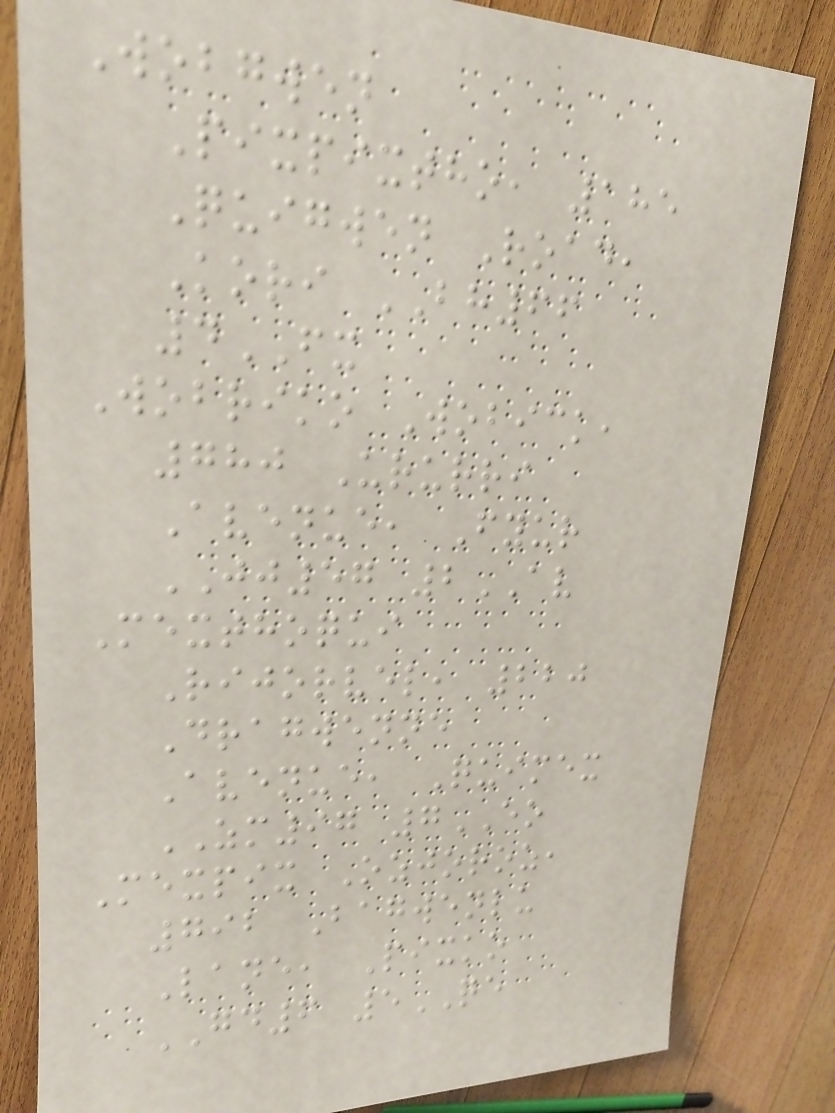Wobgwen
Pixpixtho, 185
Quigwen Road,
Kori BH66
4FX
Wobriko Wobick,
780 Ururri
Avenue, Fyur
JJ57 2AV
Mexthoqui
Rijorvel, 220
Dragwenne
Avenue, Quimex
ZM97 7EO
Mexpix Ozjoroz,
792 Bagwenlu
Lane, Pixko
GD6 5QE
